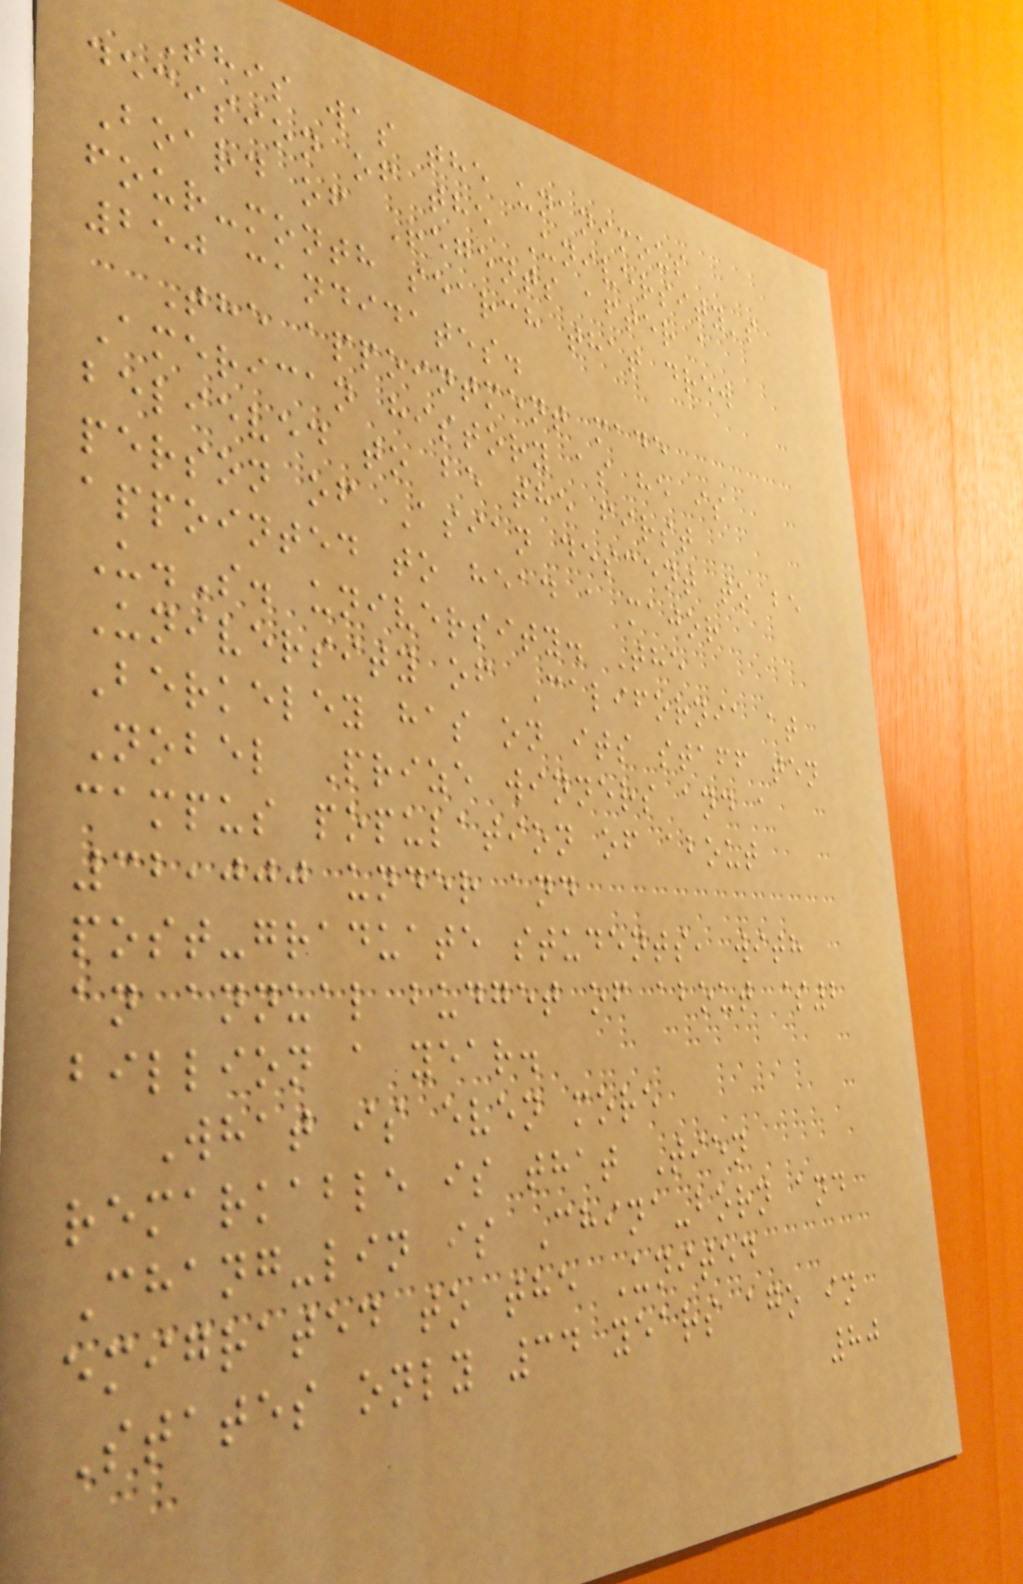This was the unanimous
decision of the University's
Board of Regents after a
four-month search that drew
250 candidates.
The appointment made
American history as he is
believed to be the first
person of Asian descent to be
appointed to head a major
U.S. university. The
University of California at
Berkeley has on its staff ten
Nobel Prize winners and a
campus population of about
32,000 under and
post-graduate students, with
an annual budget of about $2
billion a year.
What is even more
remarkable is that Tien
Chang-lin is China-born and
emigrated to the United
States only 34 years ago in
80
